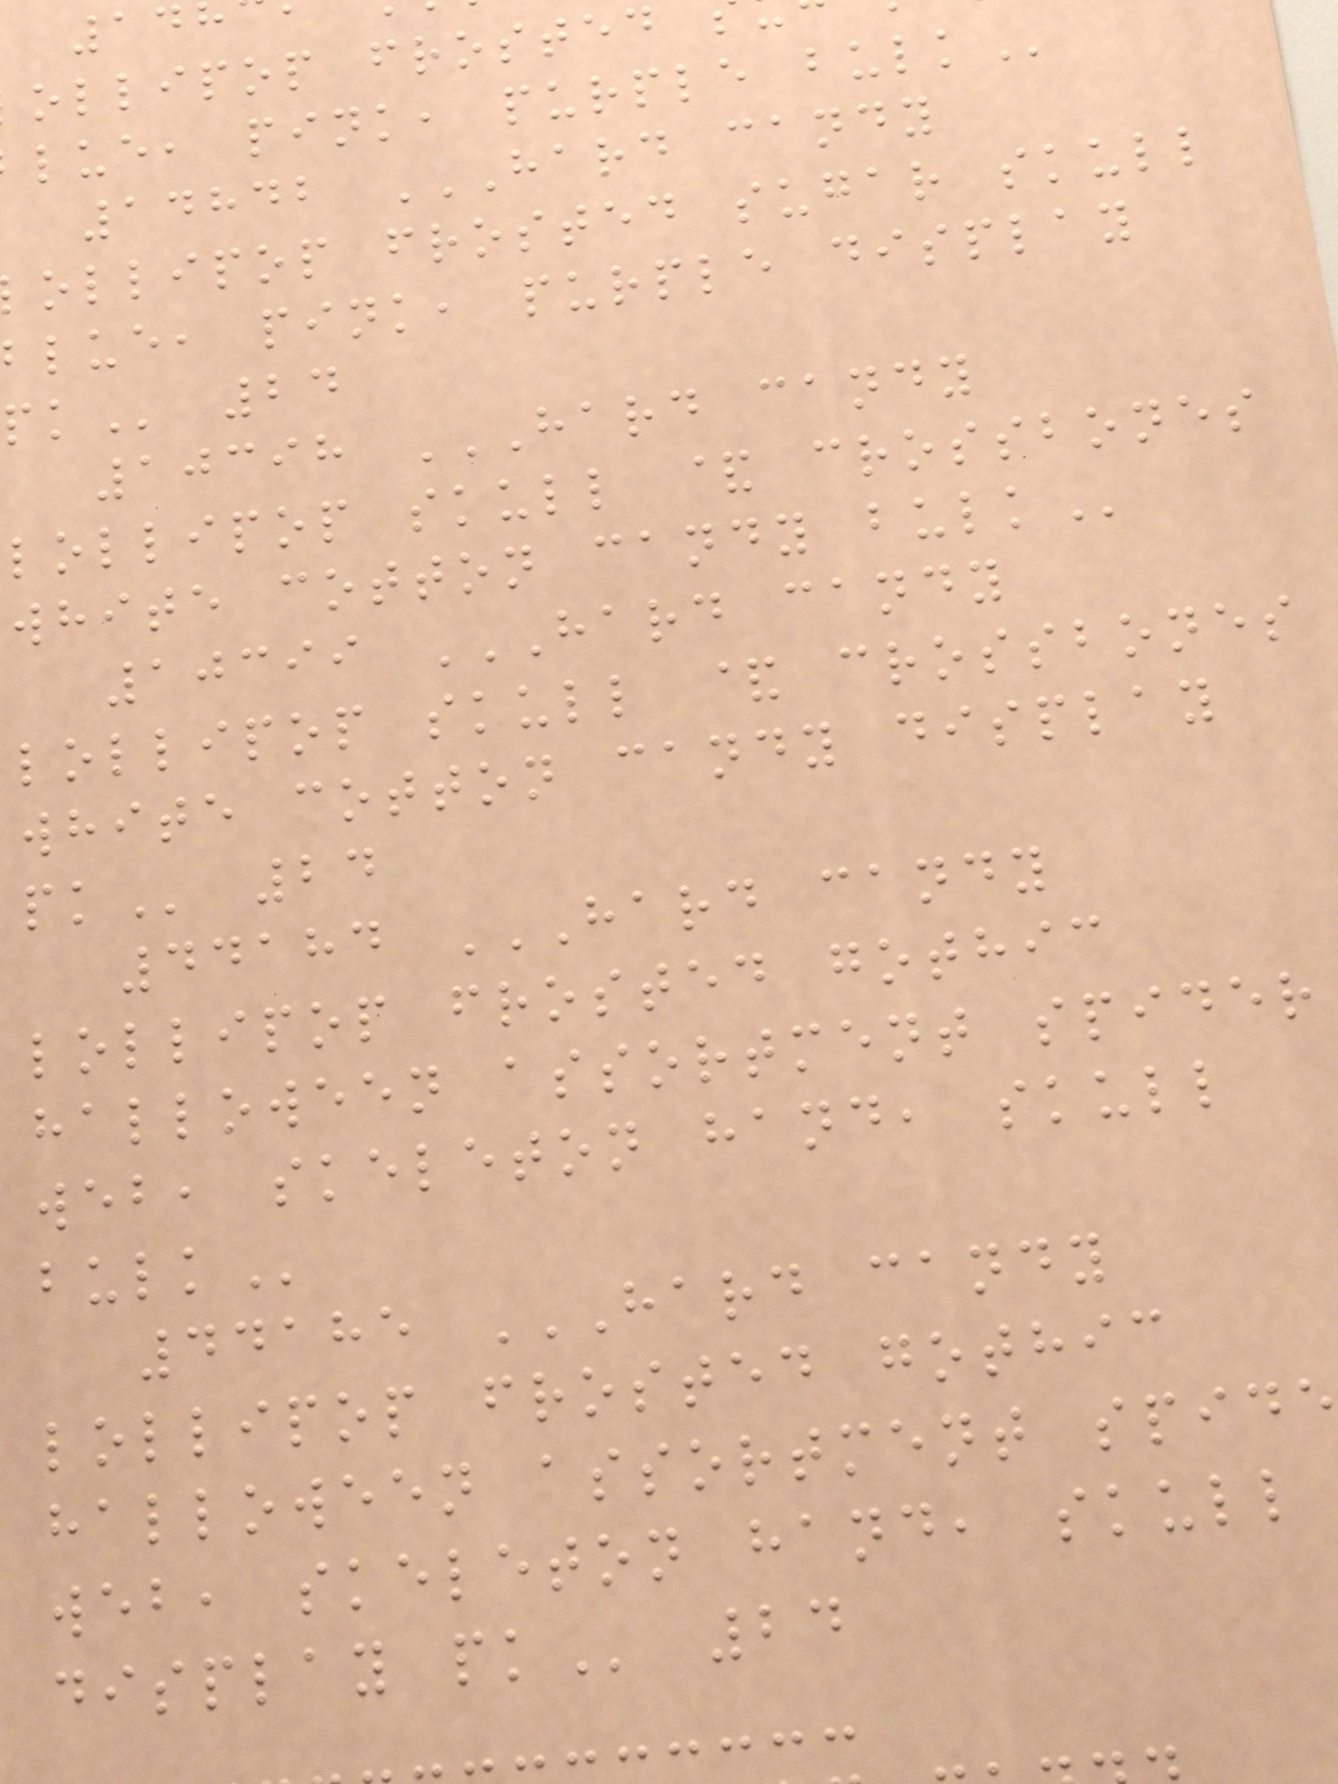ollipop frosted
lue, pink, purple
14842 HARD CANDY
ollipop frosted sugar skull
blue, pink, purple display
10398 HARD CANDY
lollipop skull & crossbones
white cotton candy
10399 HARD CANDY
lollipop skull & crossbones
white cotton candy display
44184 HARD CANDY
lollipop frosted gothic
halloween assortment spider
web, skeleton hand, skull
44185 HARD CANDY
lollipop frosted gothic
halloween assortment
web, skeleton hand, skull
display
